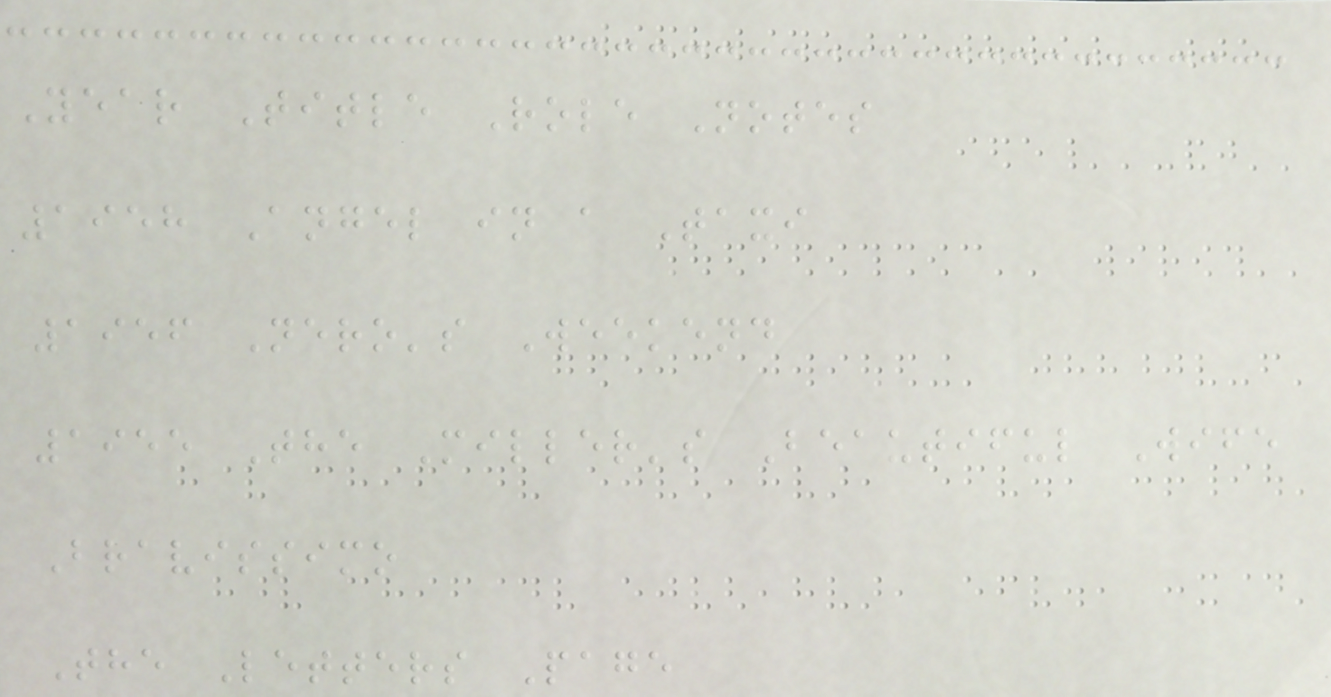Year Title Role Notes
1958 Angel in a Taxi
1956 Nero's Weekend
1955 The Miller's Beautiful Wife
Bravissimo
The Letters Page
